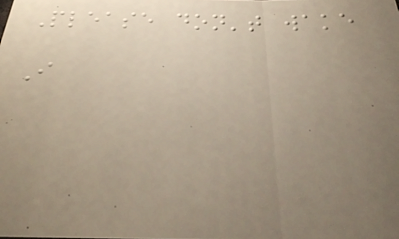Please don't wake
I
